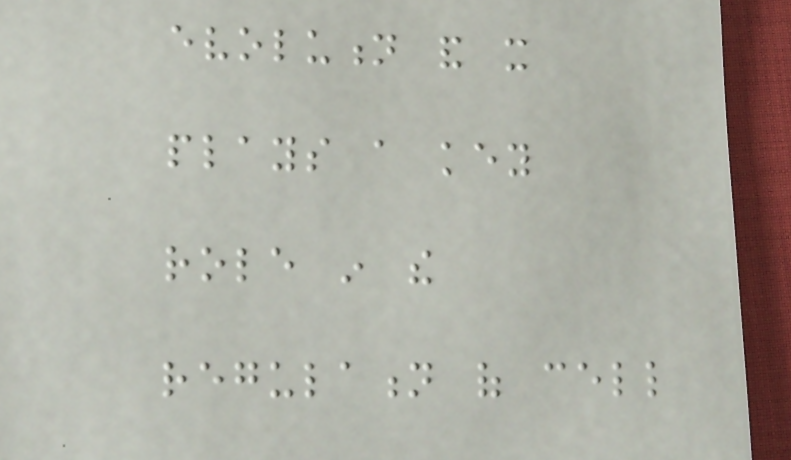evolution and it
plays a key
role in the
regulation of cell
